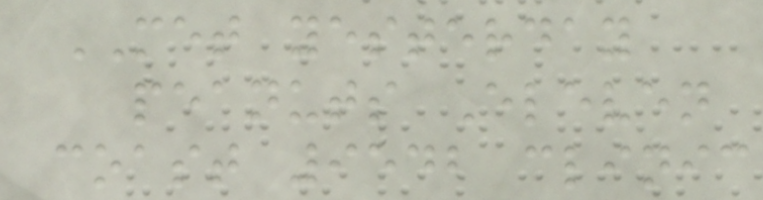MET yesterday
peanuts Eleven
coast 9542 clinic
